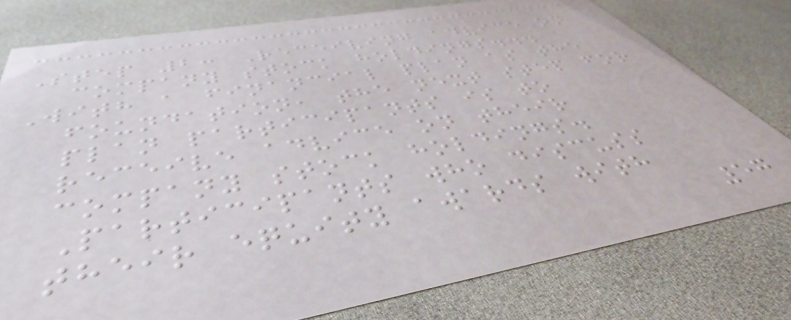Step 2: Receiving advice on
company stock holdings...
With a financial plan as the
foundation, the next step for
plan participants is to
receive advice on their
company stock holdings.
Participants who discuss
their equity awards with
57
